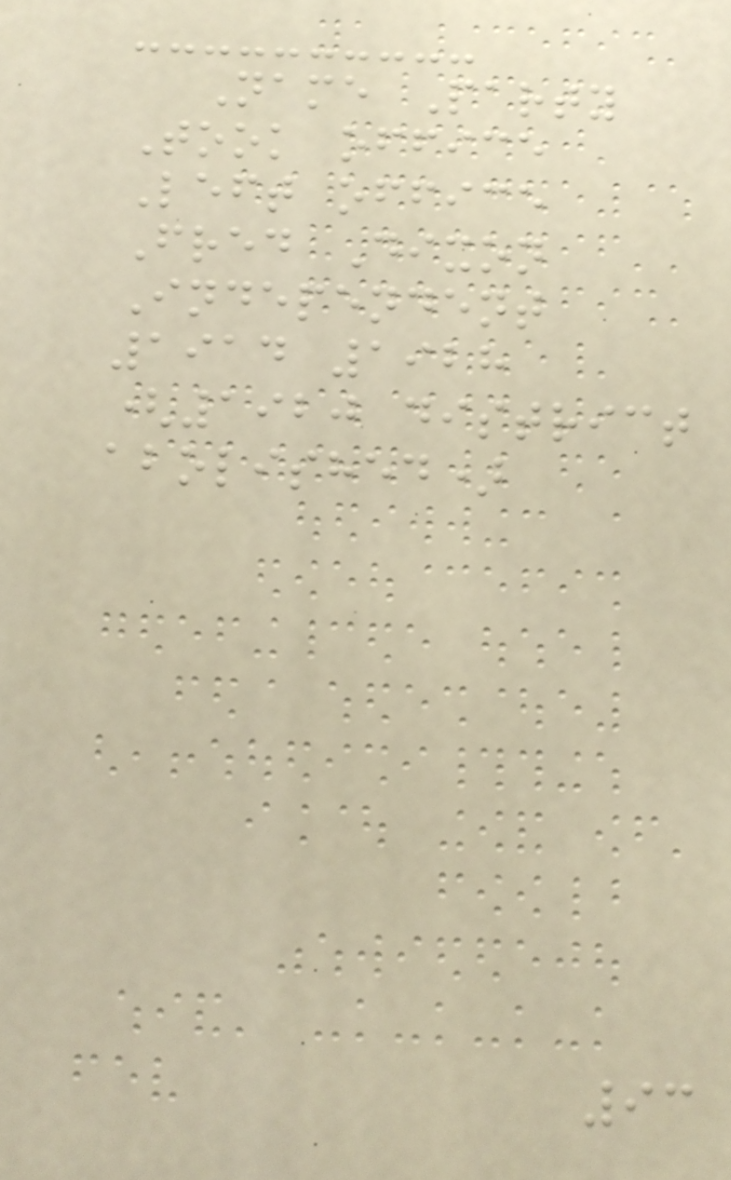Name Party
Took office
Left office
Fred Dixon
Independent
1914 1928
(1920 district
abolished)
93
